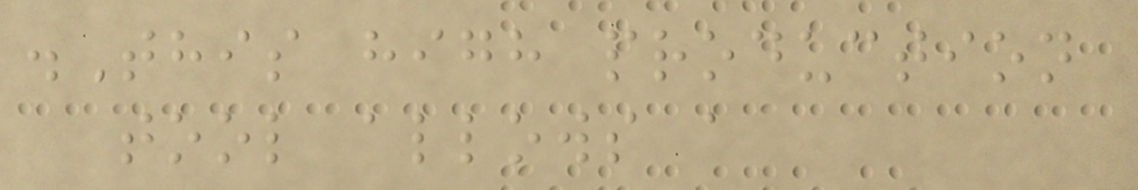.This high production
tool allows a
